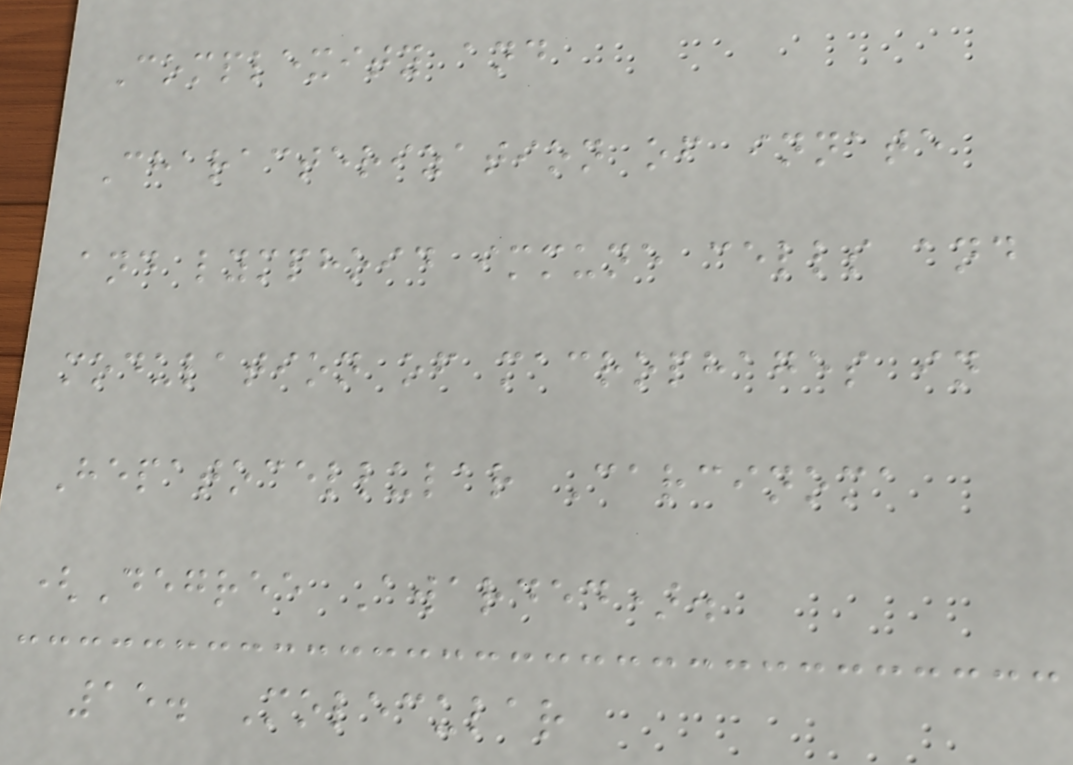Complexity and
Characterization of innate
and lymphoid immune cells and
modulation of macrophages in
Hepatocellular Carcinoma
(Degree Awarded).
15. Molecular
